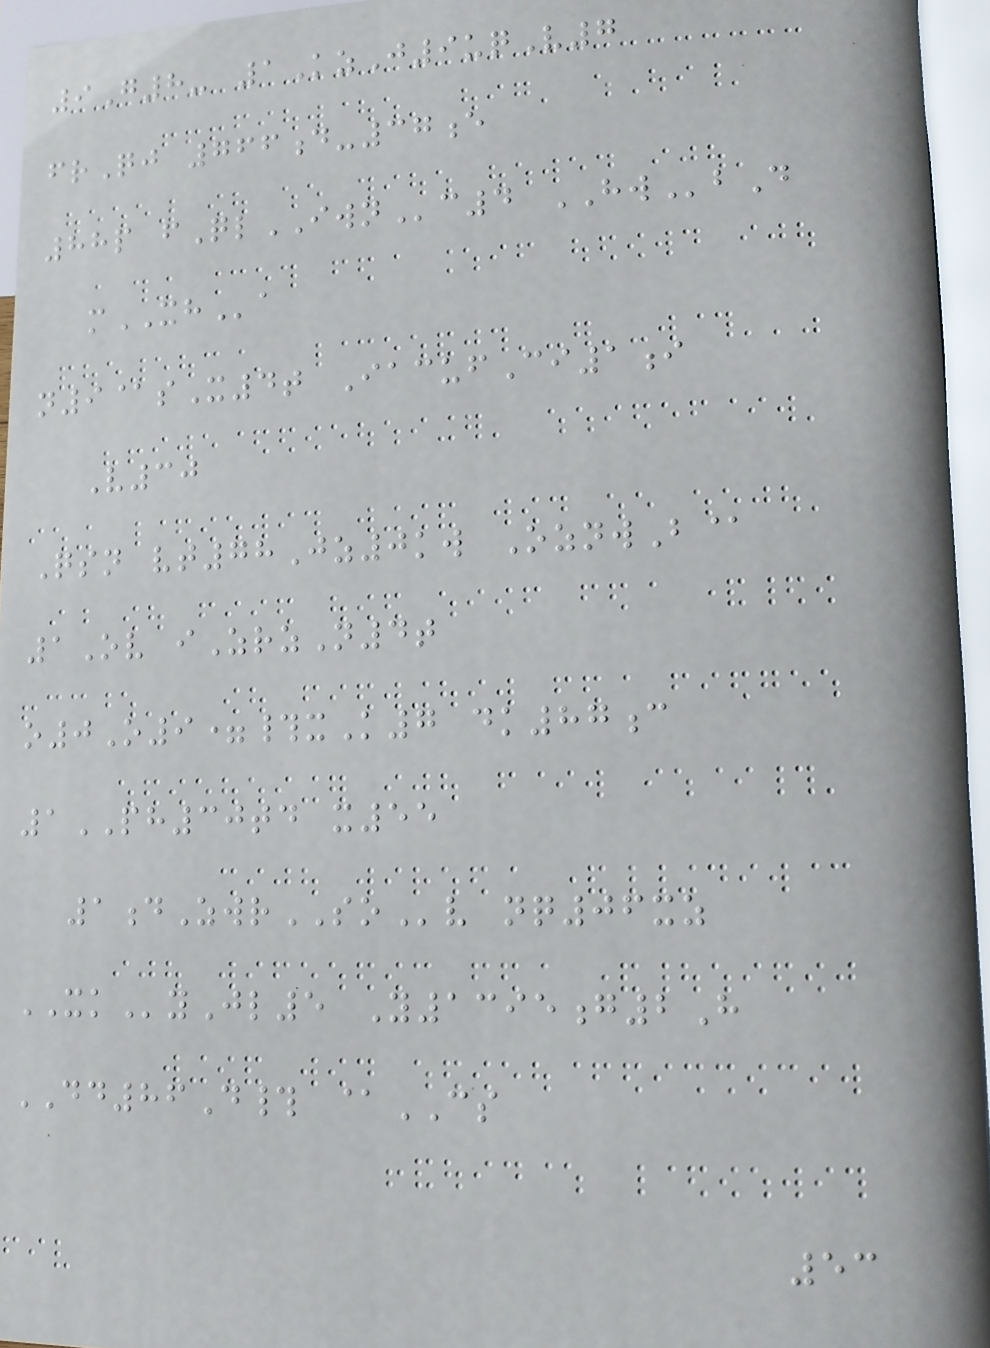9G8- 1KzJ9uqV7
frQj 766d-37e
88p fQlIWNc4 HWbD
mXHa
n9@sX4t IacufCi1i
V30
Qsn vt78Jz0kw OznwB@
1Ov iZrzN4t
o0O9=#xK7 dk87c
1PH30td x55
1dZwrSOv nq06xz
XKyJl5 Y1395g2H
DD86D# @CS
53
